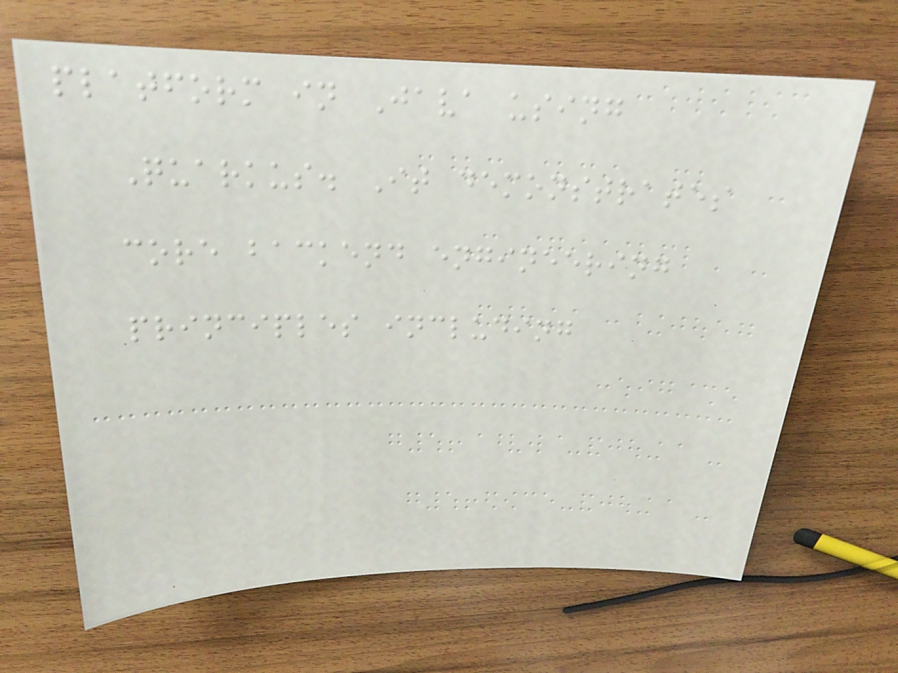platform in Java using
Quarkus. It demonstrates
core backend engineering
principles including
